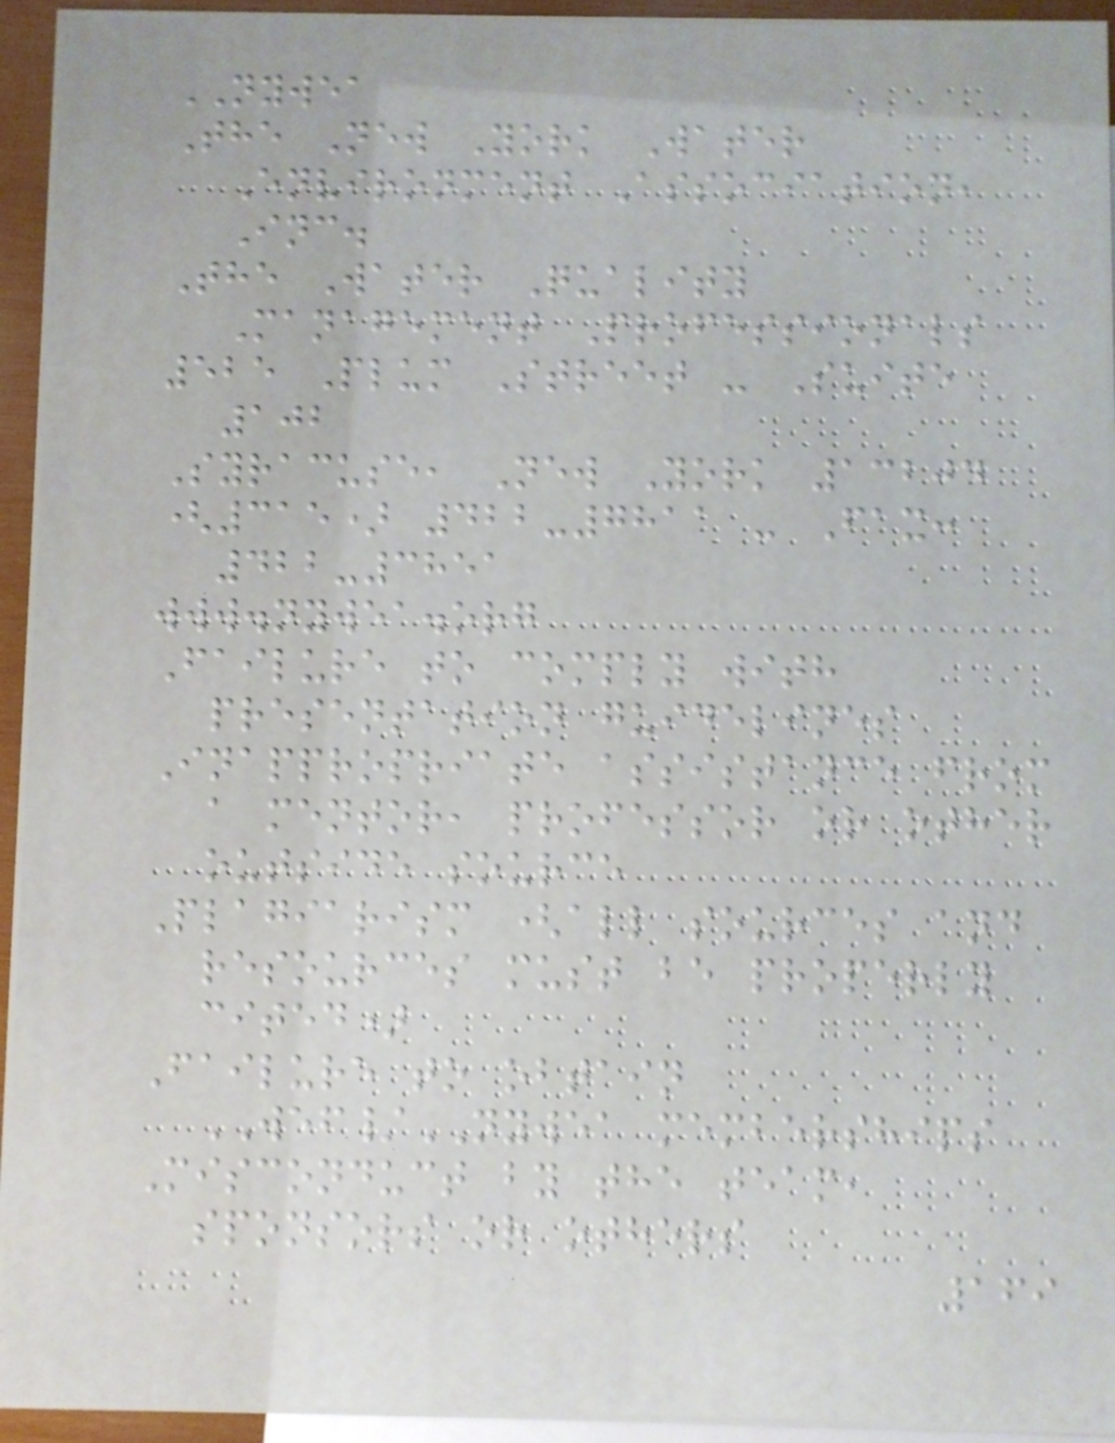NYWEA
The New York Water
Environment Association,
Inc.
The Water Quality
Management Professionals
525 Plum Street - Suite
102
Syracuse, New York 13204
(315) 422-7811 - Fax:
422-3851
www.nywea.org
Failure to comply with
presentation guidelines
Inappropriate assistance from
a mentor, professor or other
outside source
Plagiarism (all sources and
resources must be properly
cited)
Failure to obtain
WEF/NYWEA memberships
Misconduct by the team,
sponsors or others
169
